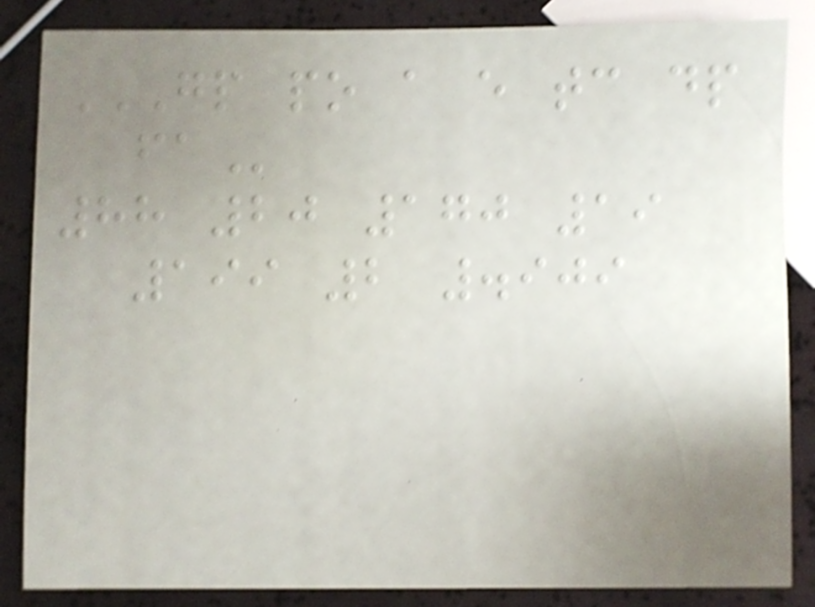GP PO A E TC DP
FA
88 20 170 19
199 2 .909
